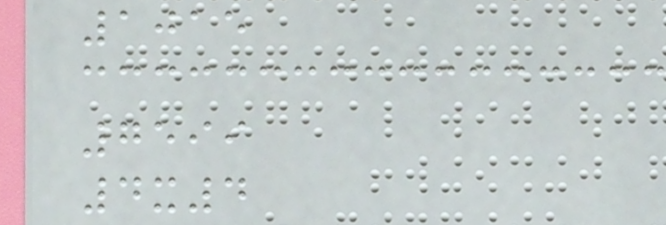1015
7599
4x4
